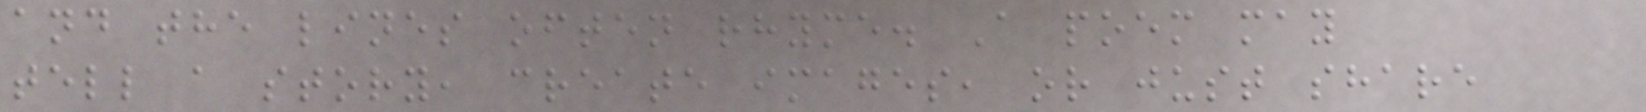and the lines often rhyme. A poem may
tell a story, create images, or just share
